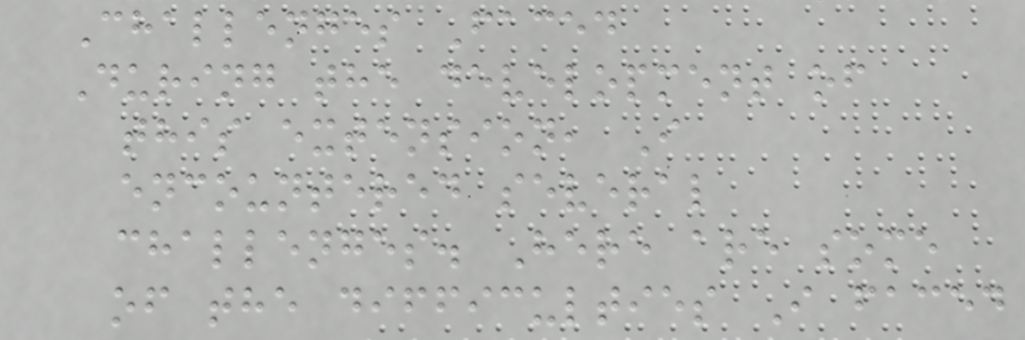Challenges Faced
During the development of
this extension, I
encountered several
challenges. Here are some
of the difficulties I faced
